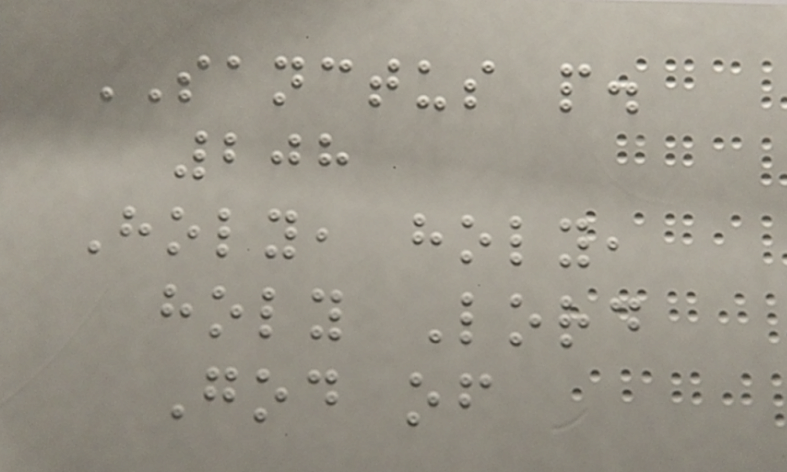SANCTUS p.
208
Holy, holy,
holy Lord
God of
